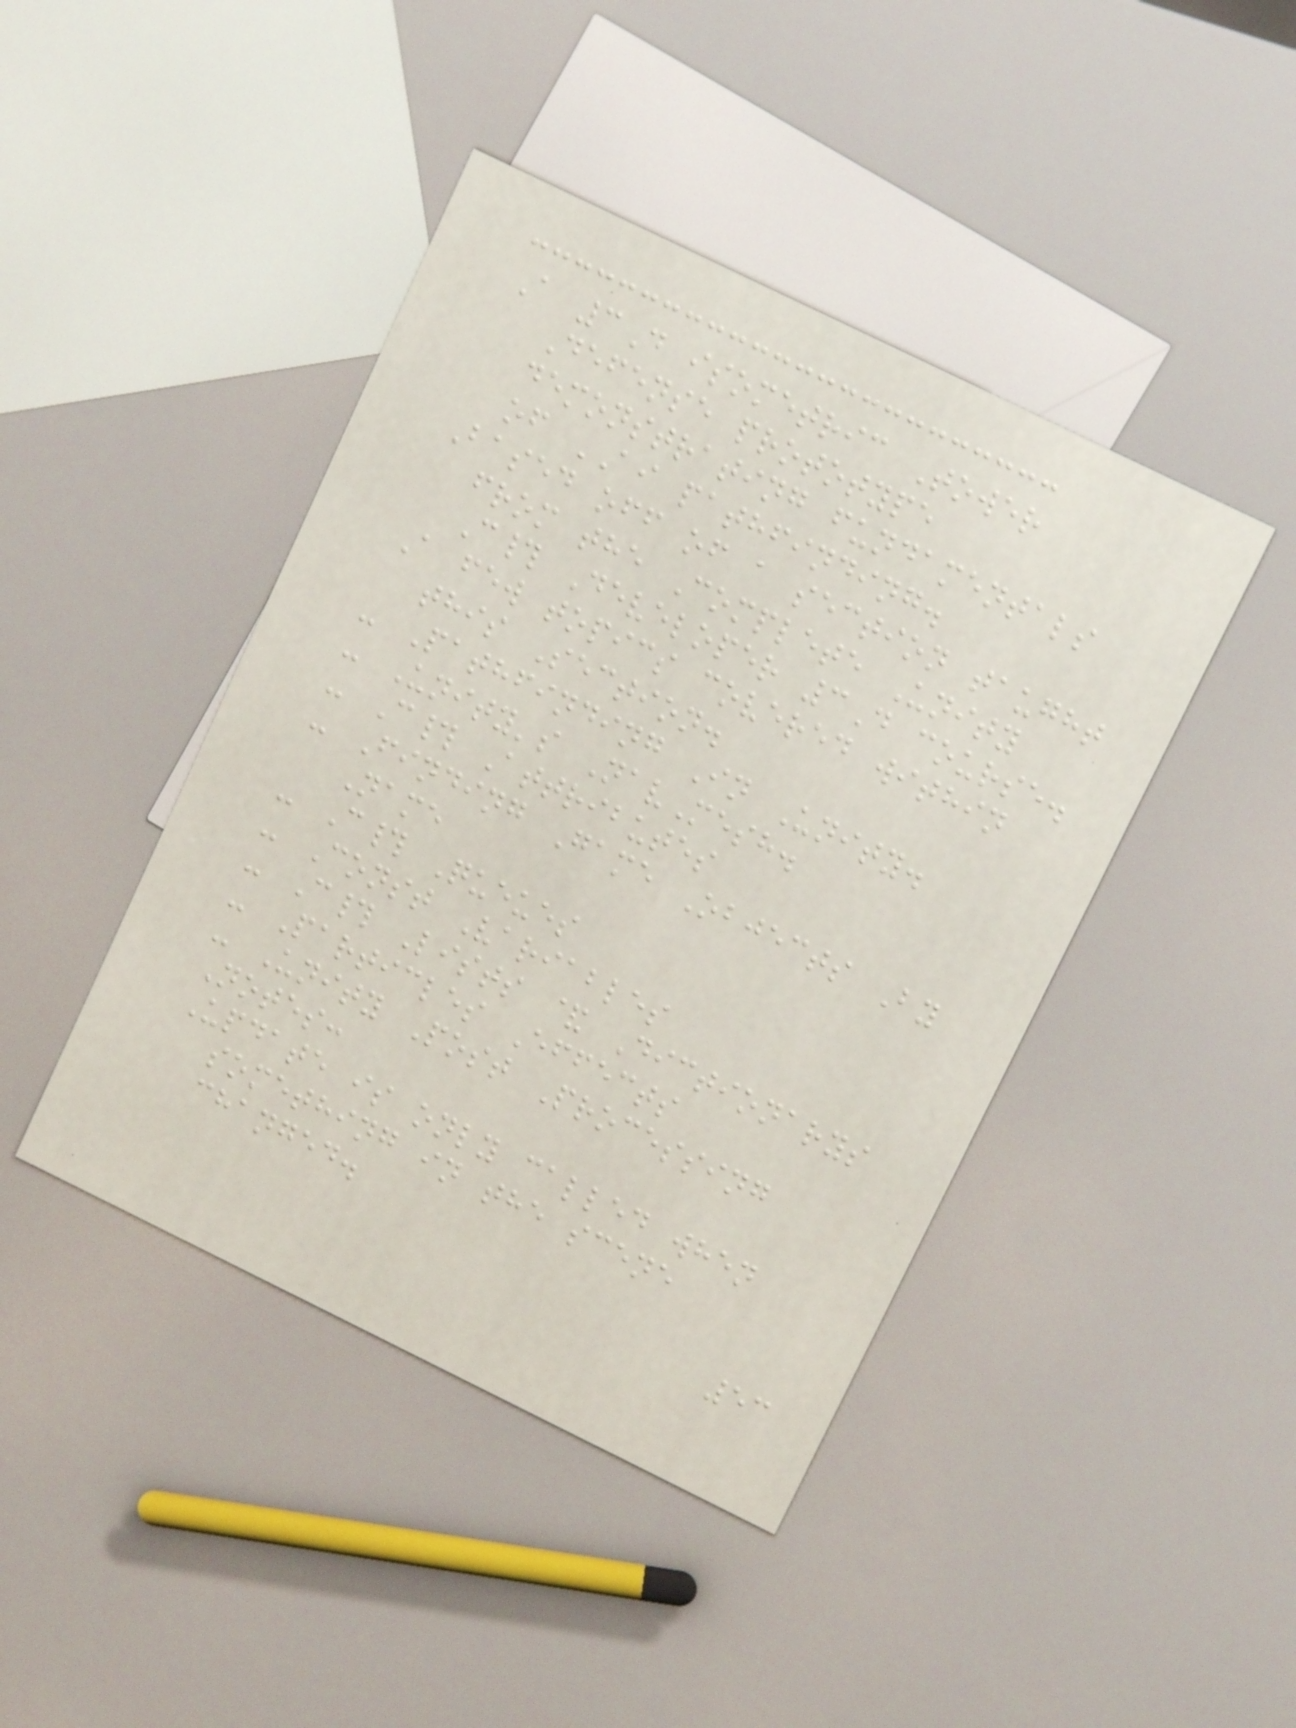A 3D isometric Tower
Defense prototype
demonstrating fundamentals
of AI pathfinding.
Based off of a section taught
from the Complete Unity
C# Developer 3D course.
A few topics covered within
this Section.
- Pathfinding In Unity.
- Unity's NavMesh.
- C# Attributes
- Finding Game Objects By
Name
- C# Queues
- Const Variables
- C# Lists & Dictionarys
- Particles Effects
- Unity Post Processing
Notes:
Update is only called when
something in the scene
changed.
53
